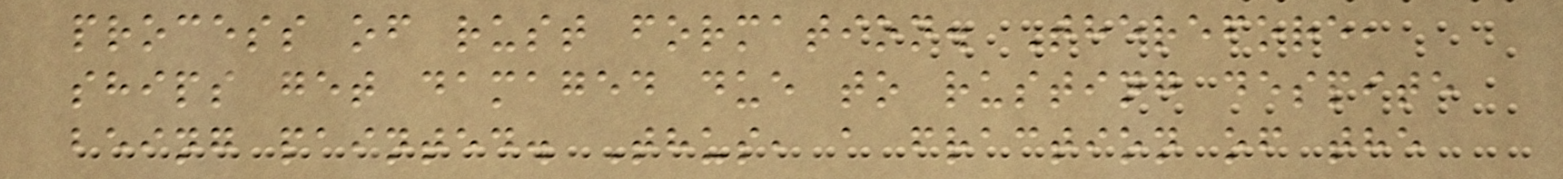process of rust formation. Therefore,
ships get damaged due to rusting despite
being painted. Thus, a fraction of the
